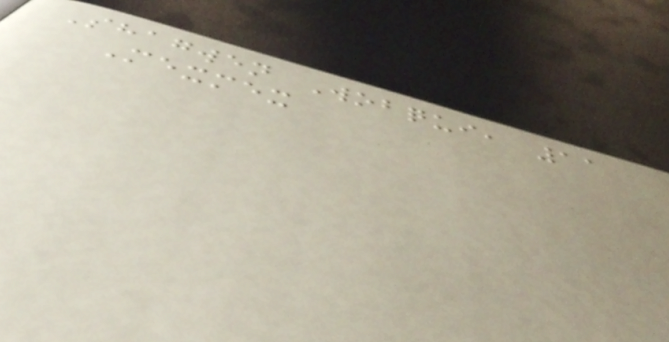Shagwen Wobqui, 11
Mexmex
